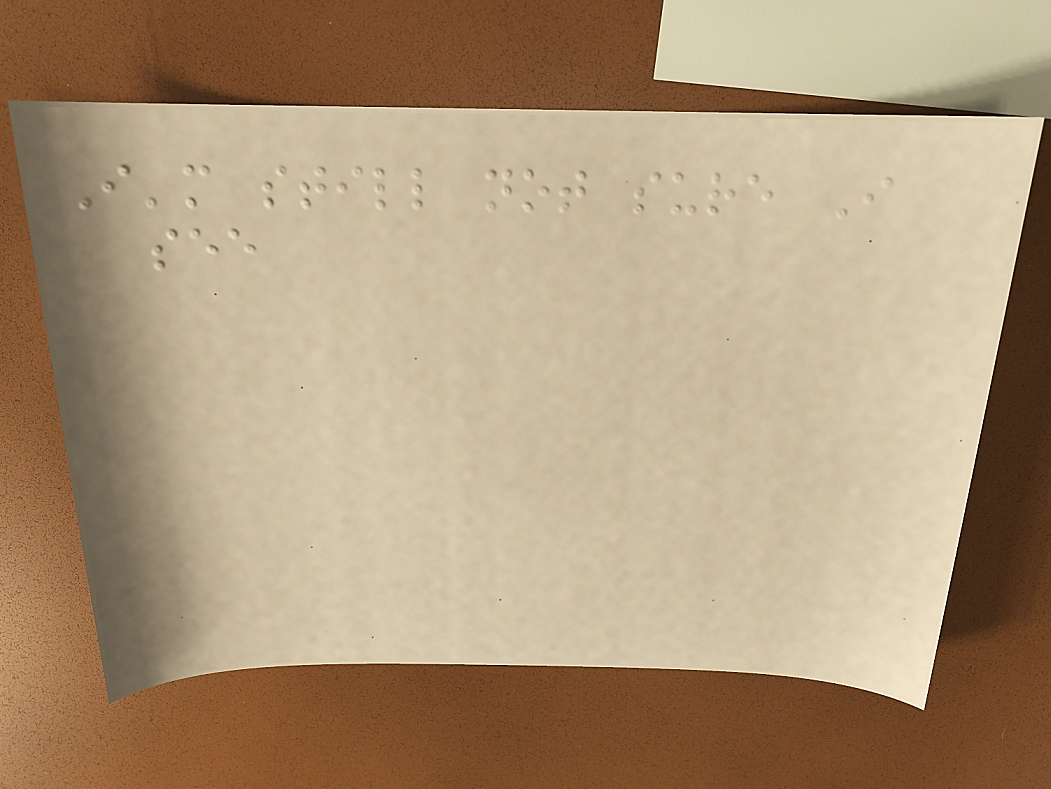I'm still not sure I
see
